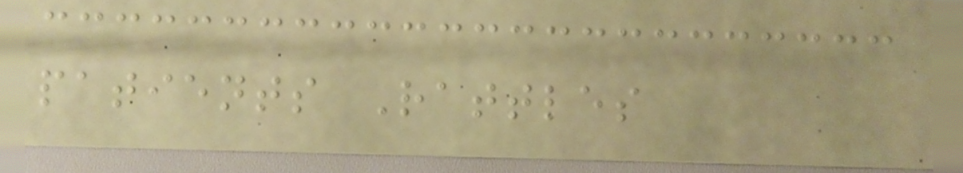patients Rattles
